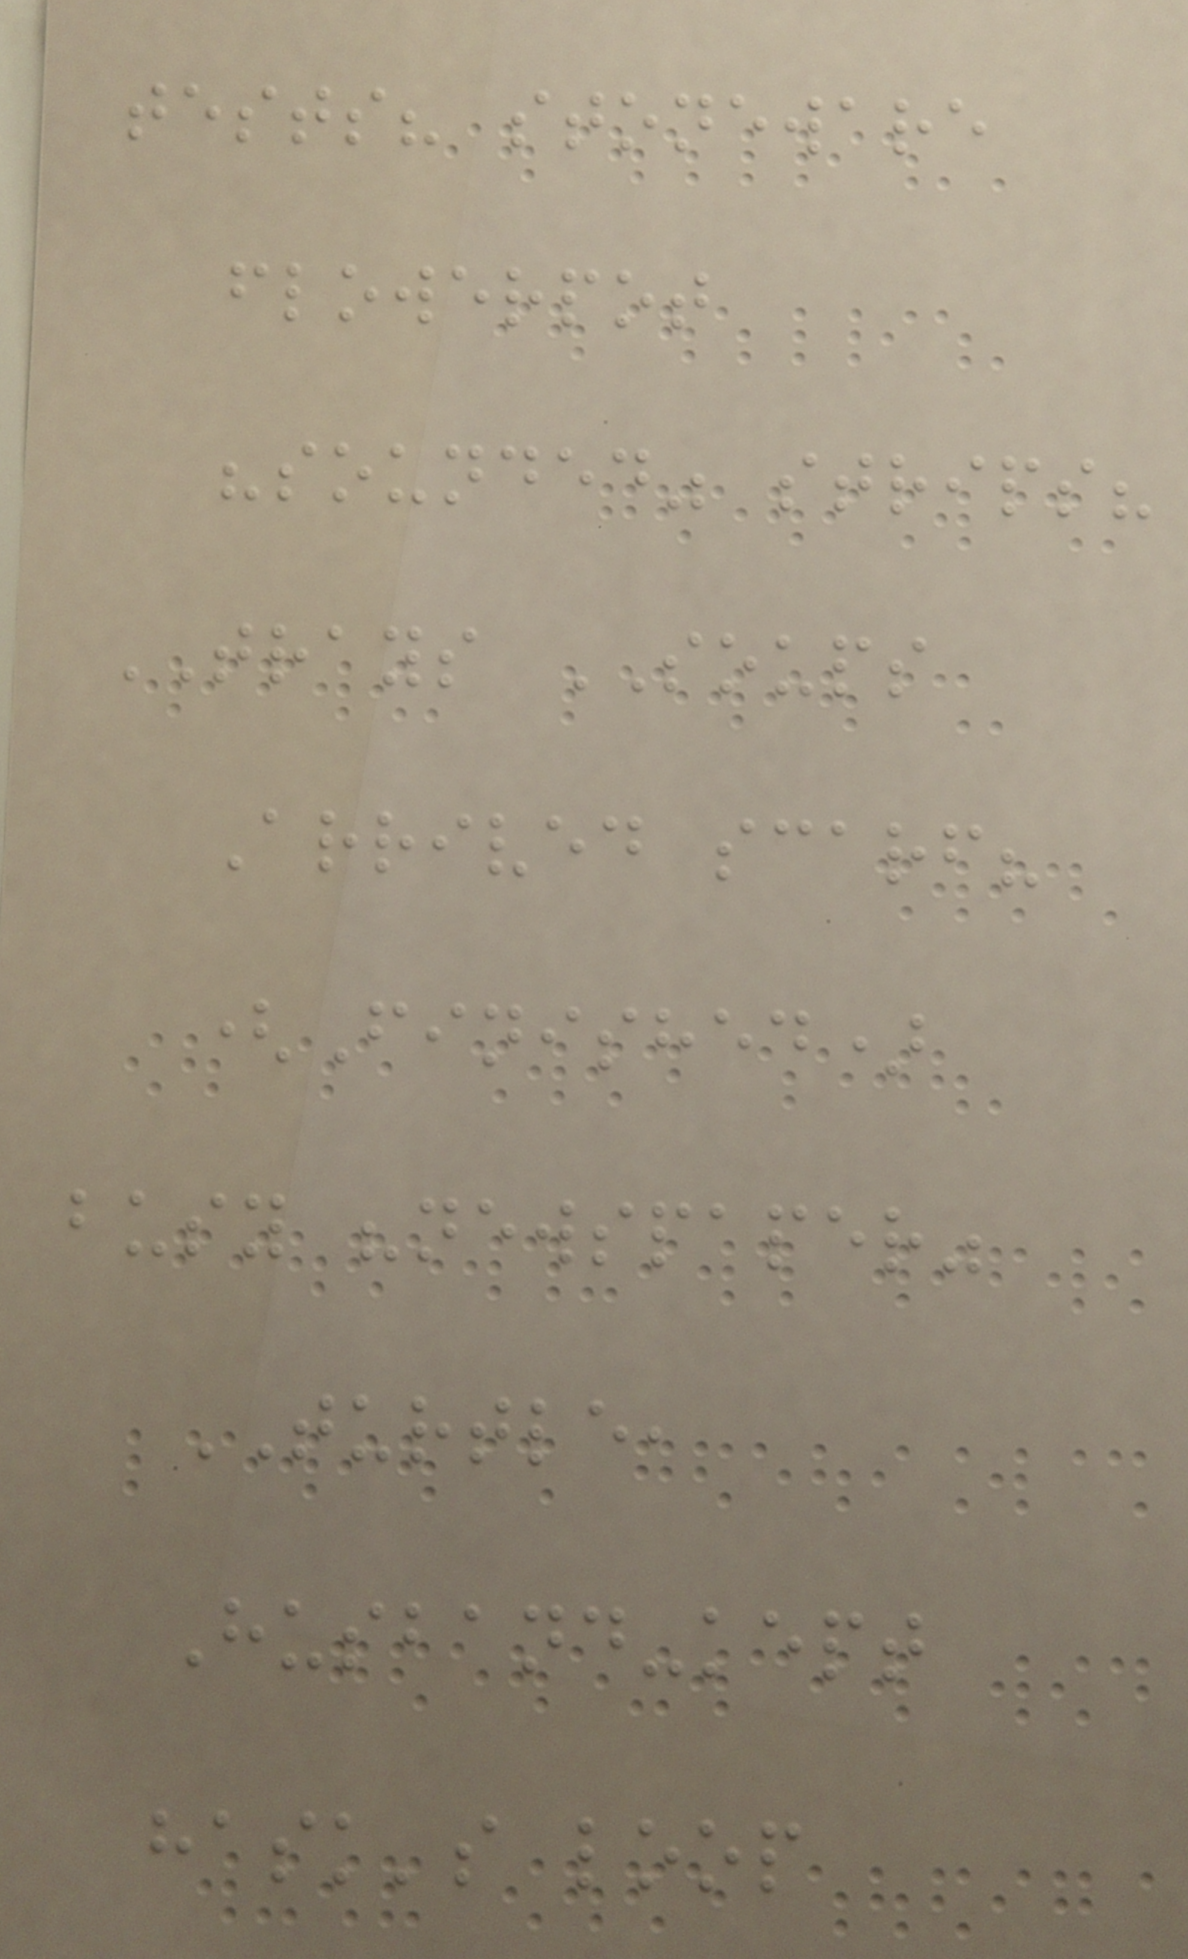tests? stoneware
flowerpot
"sounded" strips?
TRAYS SOUPS
Arrived scarf?
(Finished)
busy "newspaper"
TURTLE,
Husband-kept
hask's loop
